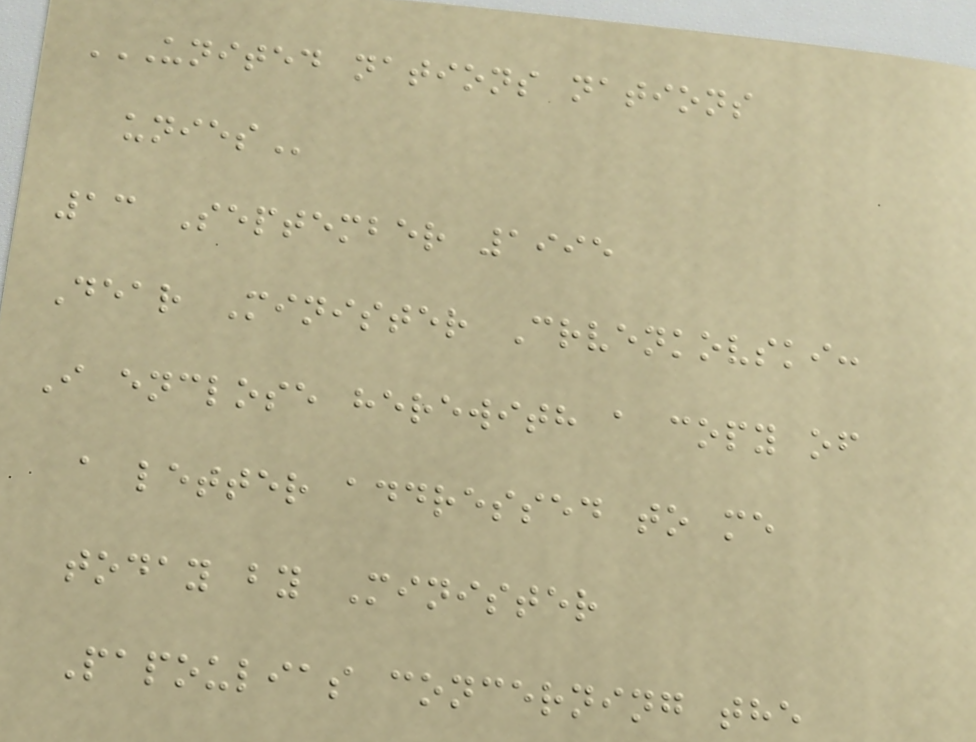UNITED NATIONS NATIONS
UNIES
13 September 1995
Dear Minister Crvenkovski:
I enclose herewith a copy of
a letter addressed to me
today by Minister
Papoulias concerning the
